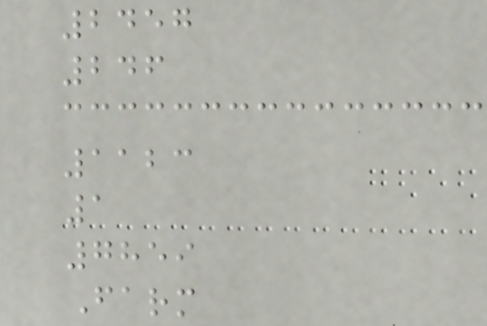2457
246
1123
1
7859
Farm
